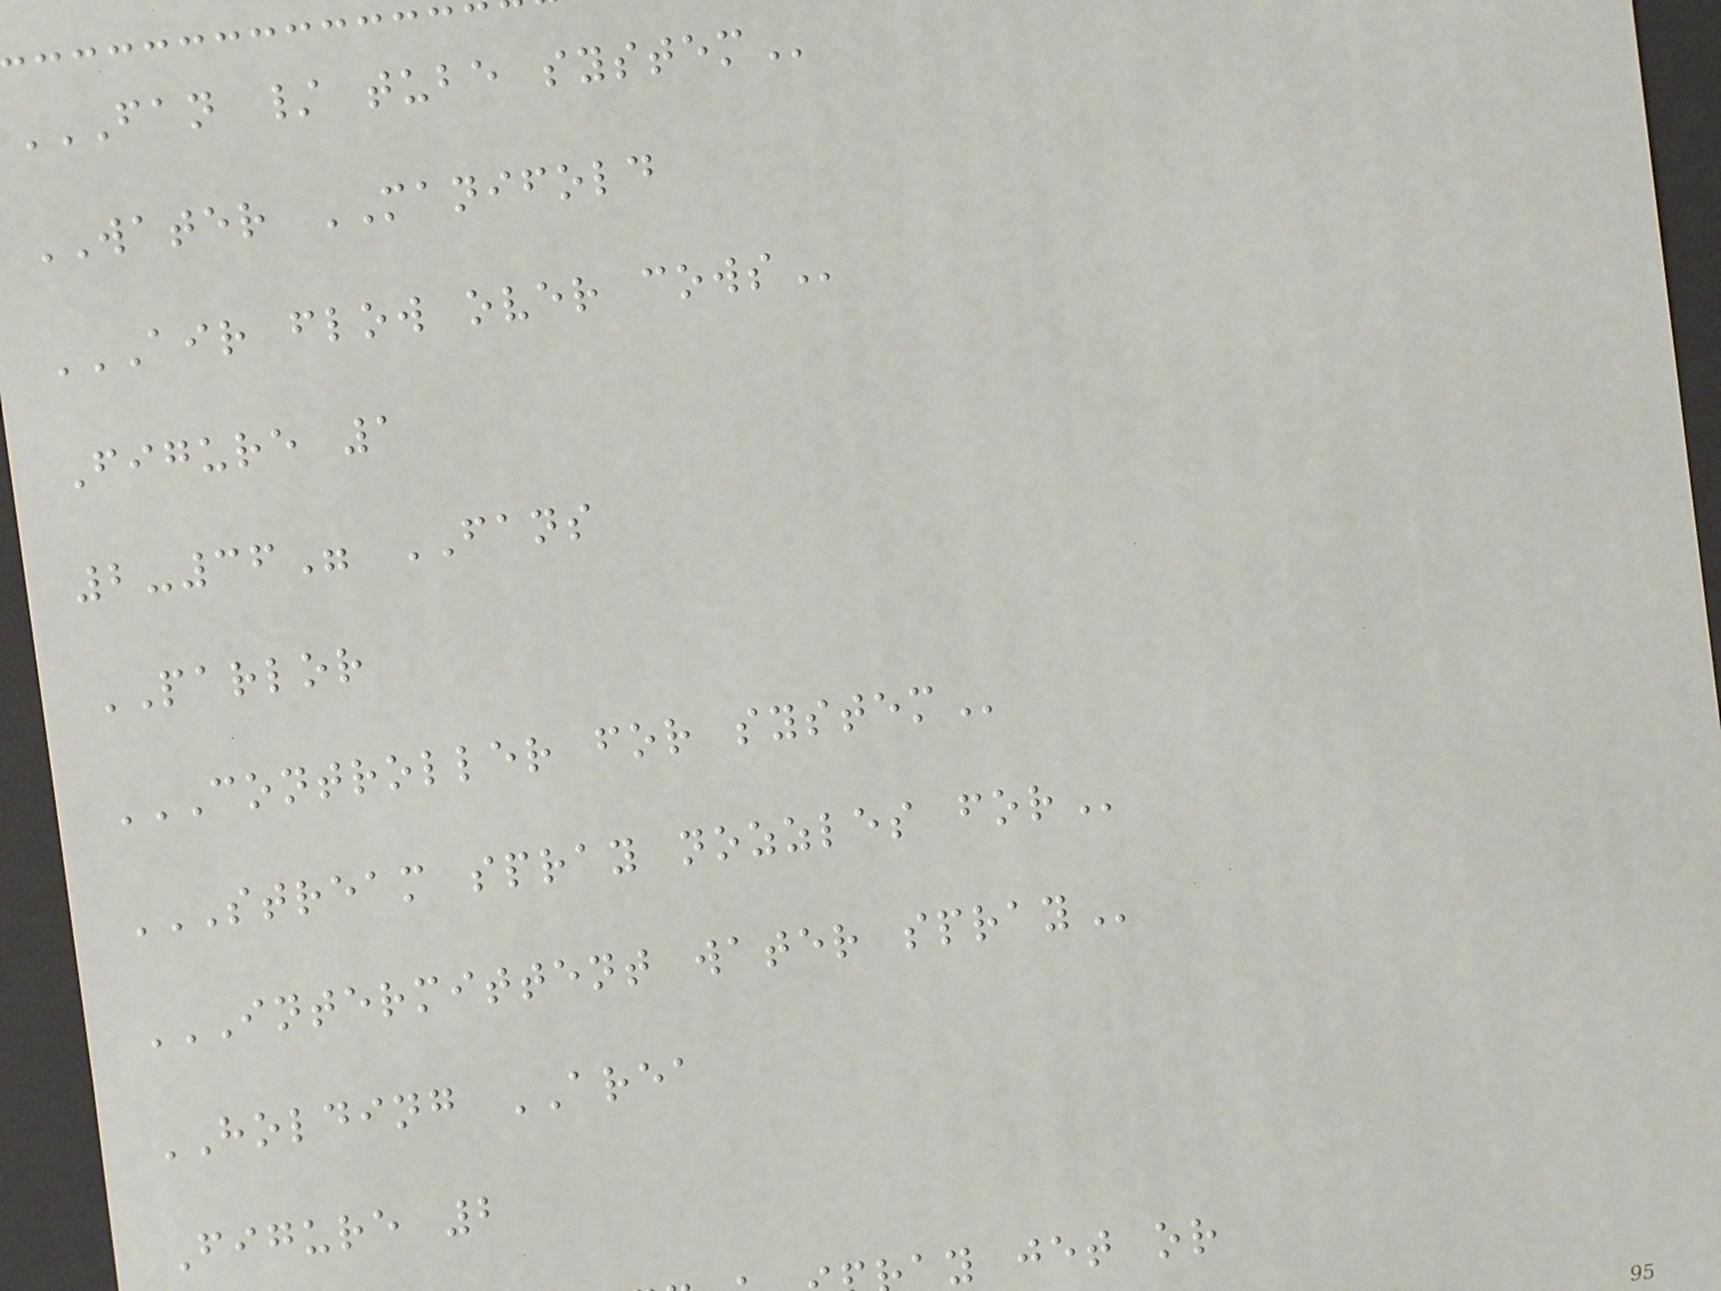FAN / TUBE SYSTEM
WATER MANIFOLD
AIR FLOW OVER COWS
Figure 1
2-36" FANS
PARLOR
CONTROLLER FOR SYSTEM
STREAM SPRAY NOZZLES FOR
INTERMITTENT WATER SPRAY
HOLDING AREA
Figure 2
ay jet or
